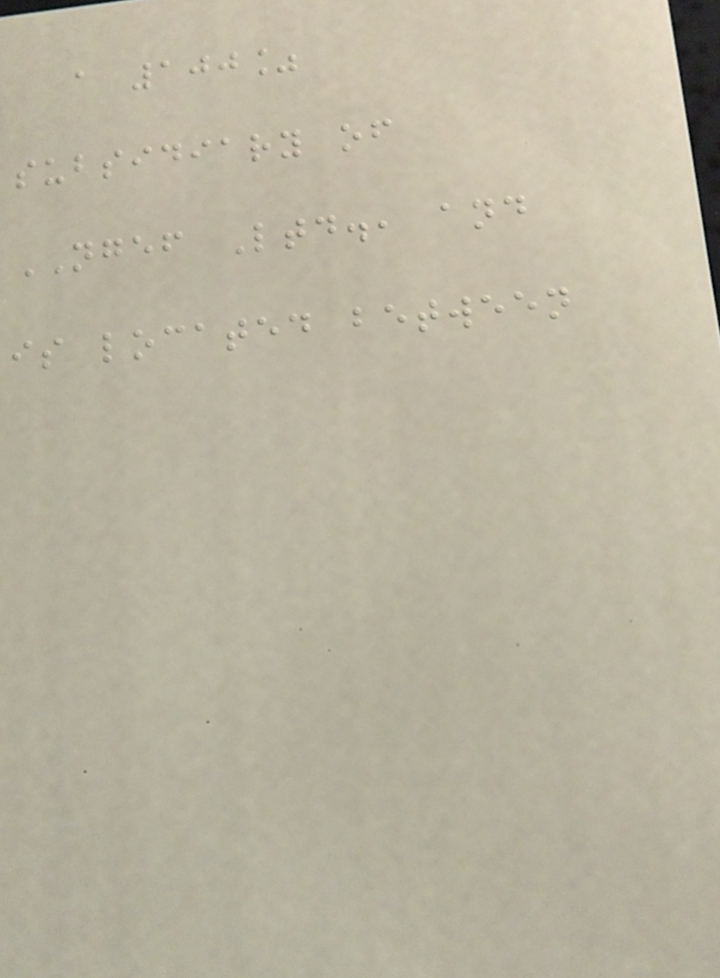a 100%
subsidiary of
NGEF Ltd., and
is located between
